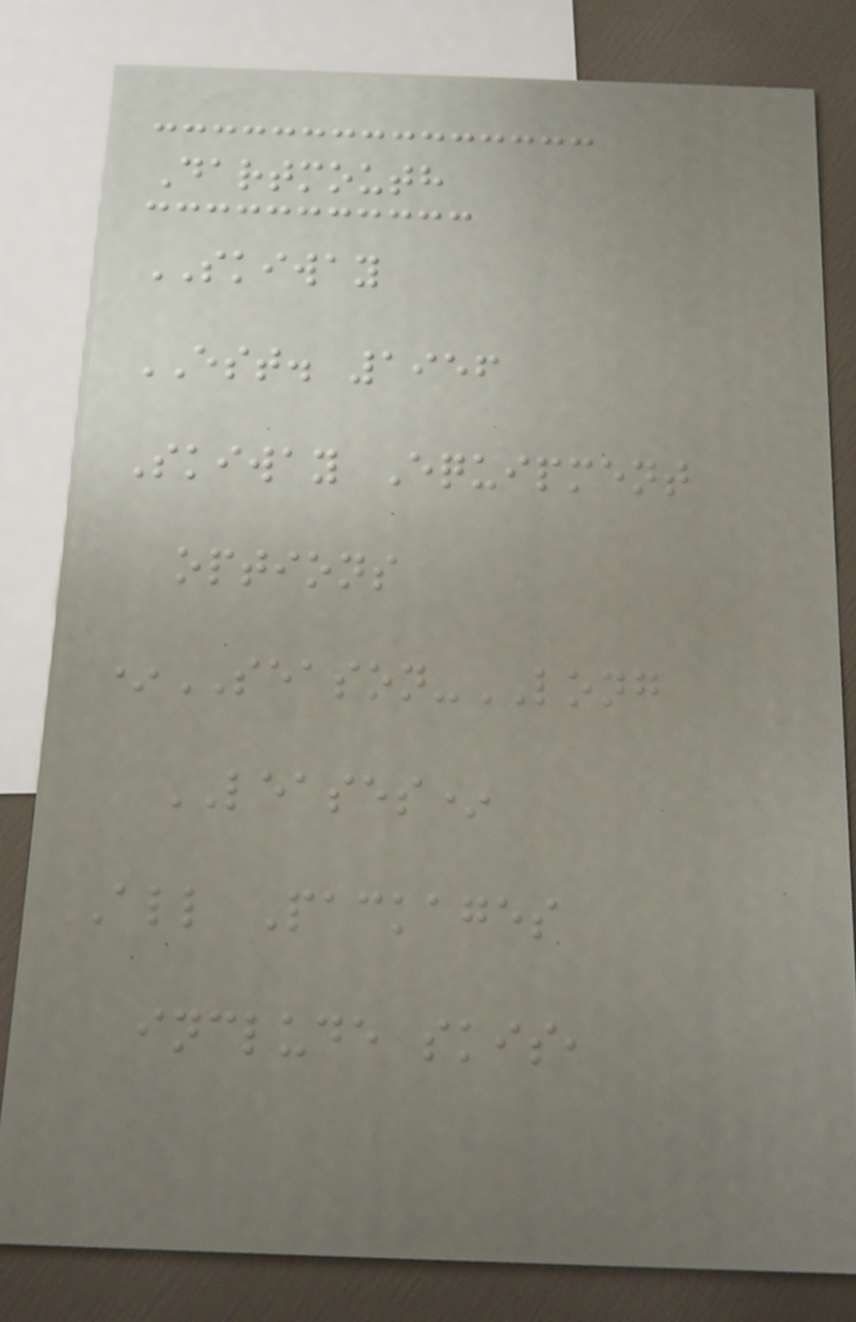Dartmouth
SKIWAY
EST. 1956
Skiway Equipment
options
*SEASON-LONG
LEASES*
All Packages
include skis,
